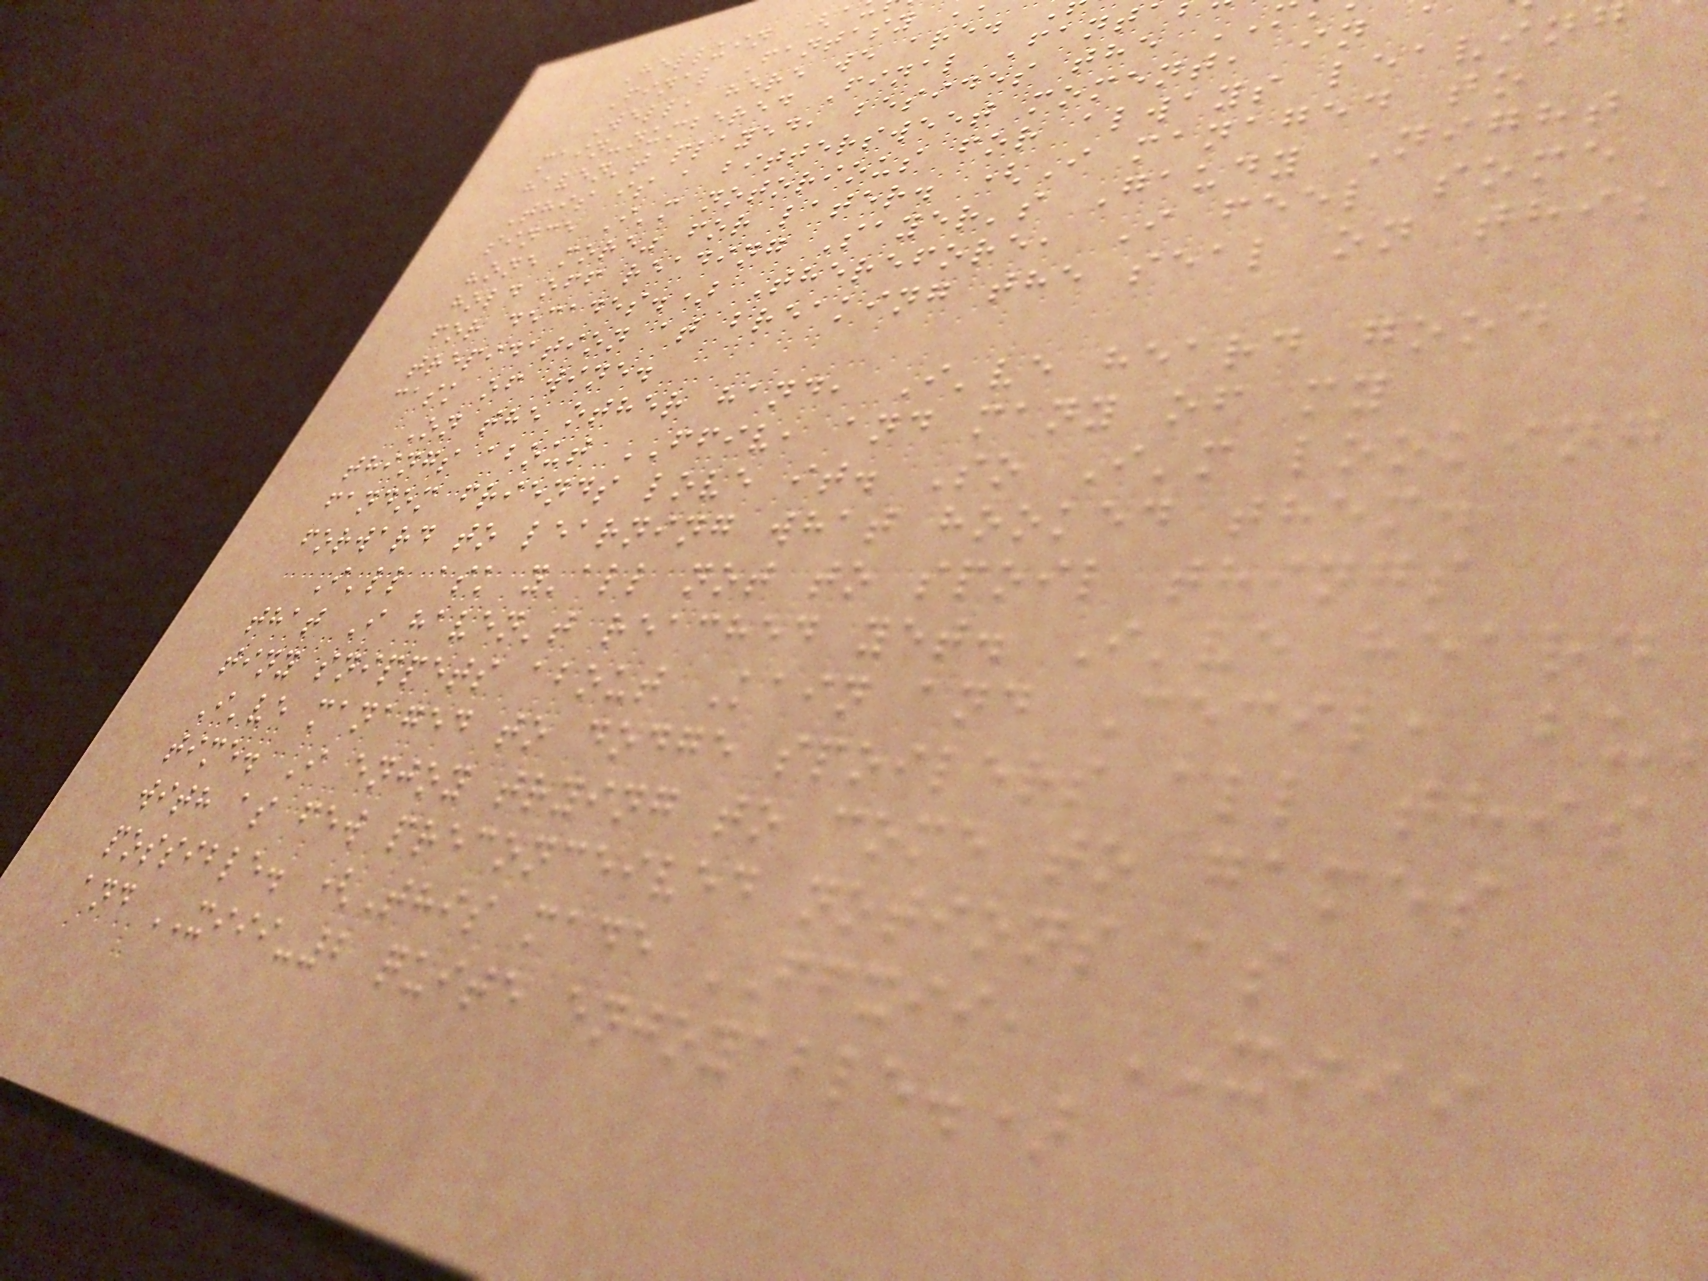Helluin (a
Final Fantasy
Well, here we are.
main-numbered Final Fant
haven't played, besides the
This is a bittersweet moment, in
since I'm notorious for always leavin
"one more" for later. (I managed to
hold off reading Sayer's Gaudy Night
for decades.) Therefore, I feel some
trepidation at breaking the seal on this
cask of wine.
On the other hand, I've heard good
things about FFIV, and many of my
fandom friends love it. So I'm looking
forward to learning what hooked them.
I'll ask y'all not to spoil things
that I haven't reached yet. I've heard
tiny snippets about Kain and Cecil, bu
I've managed to dodge spoilers all this
time. I enjoy trying to come to games
with as few preconceived notions as
possible. (This made FFXII, XIII
and XIII-2 quite enjoyable.)
